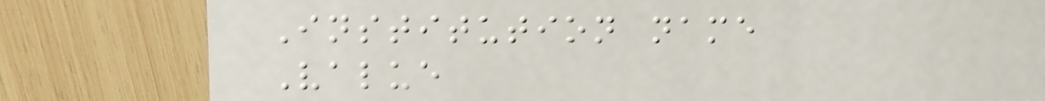Institution name
Value
